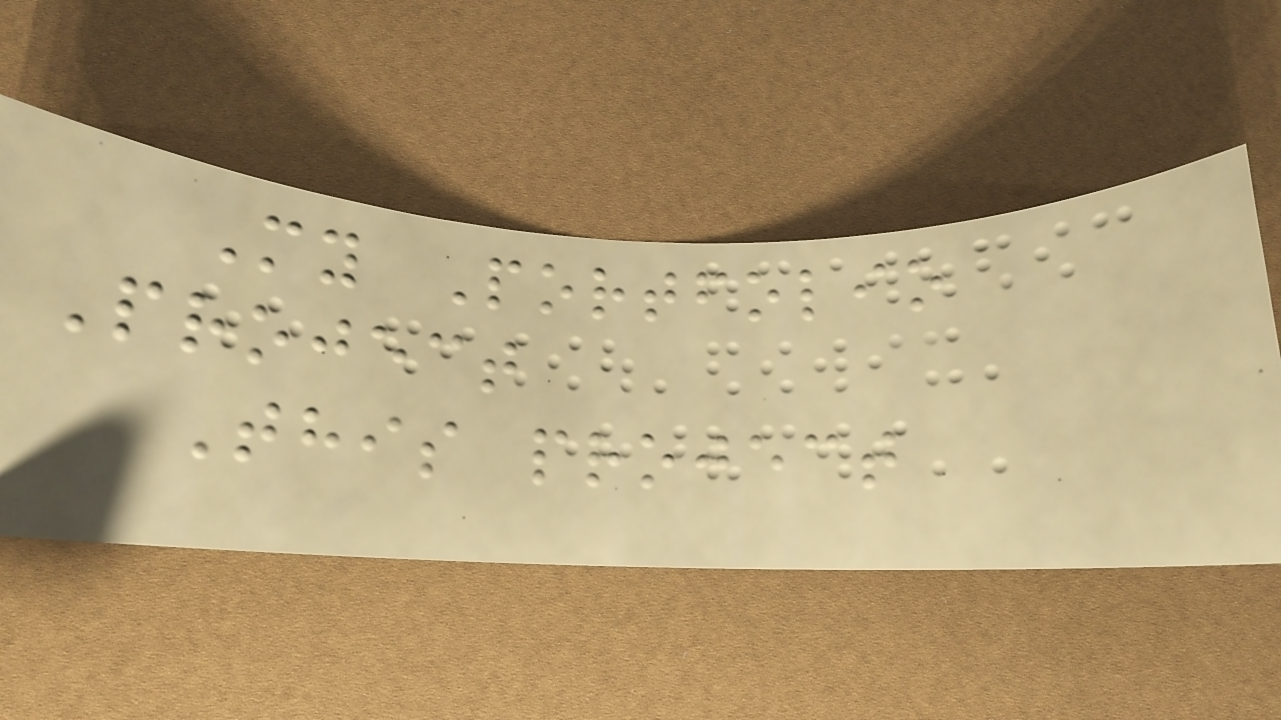My Portfolio
Project
This project
